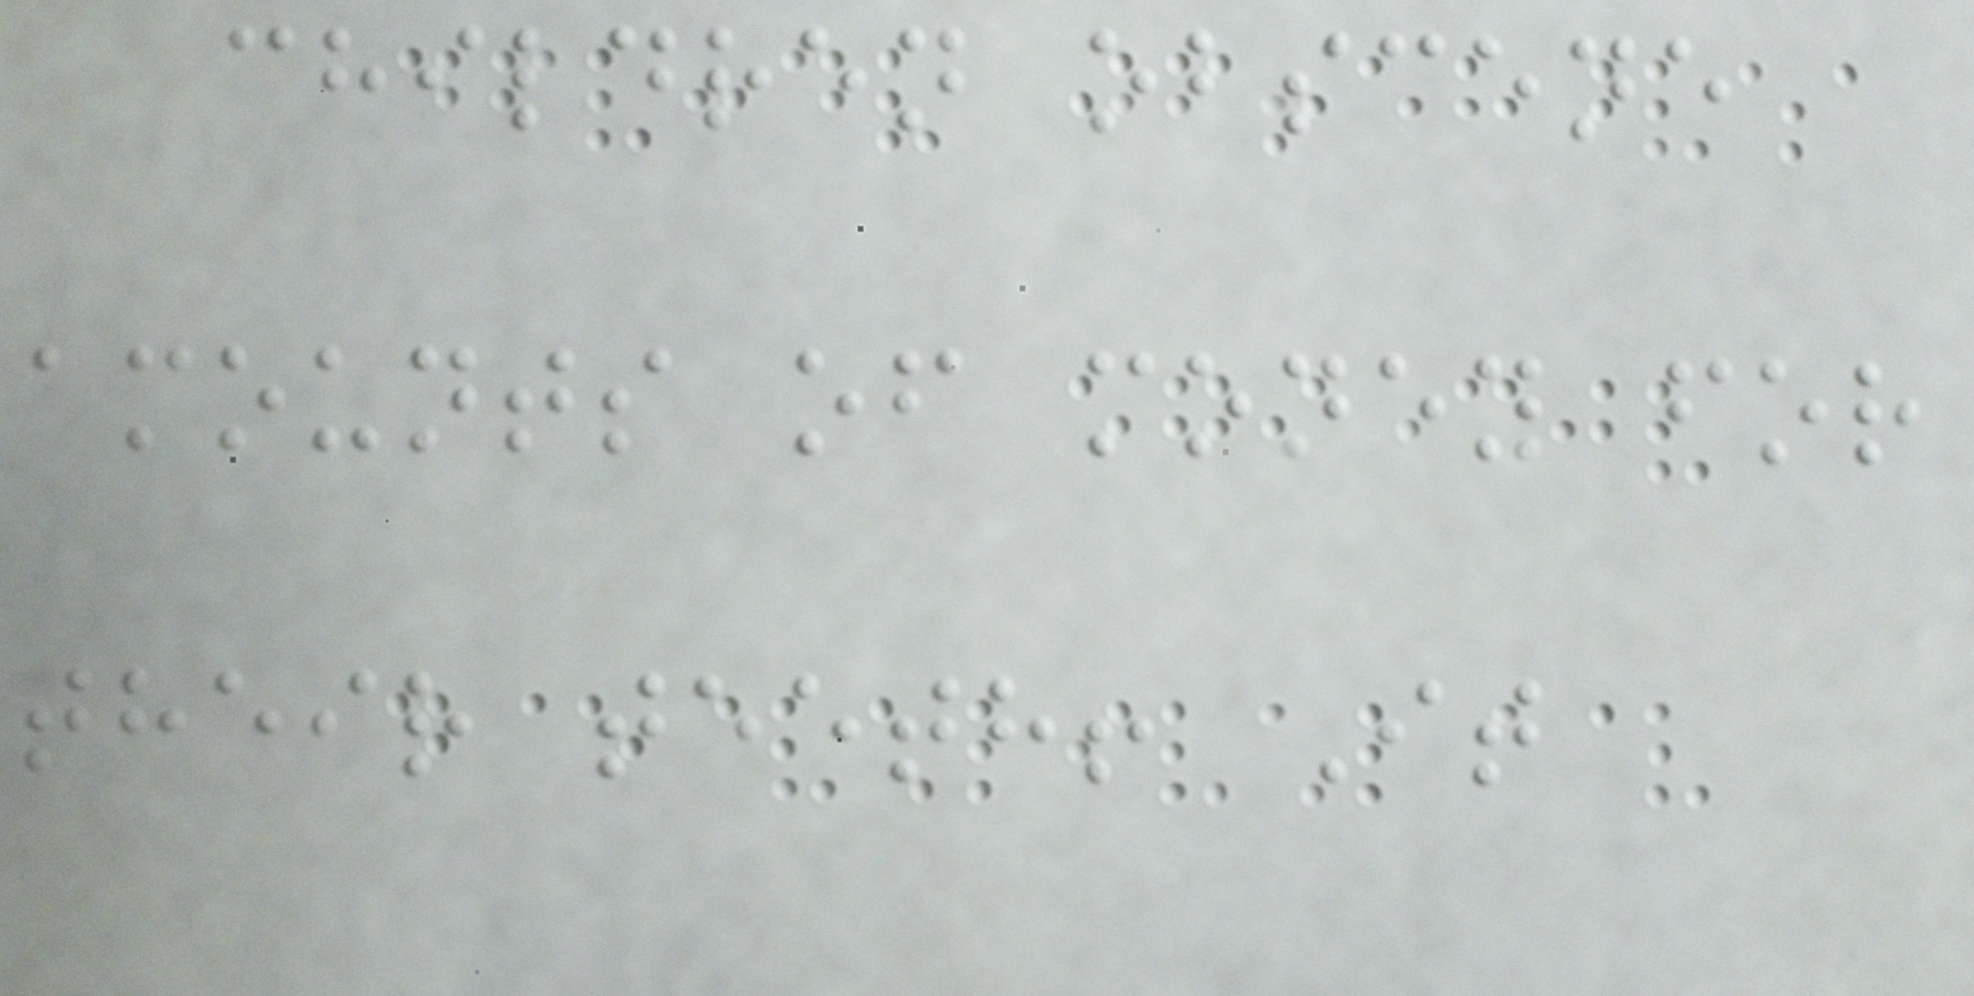children obscene
amounts of money for
their teeth! It
